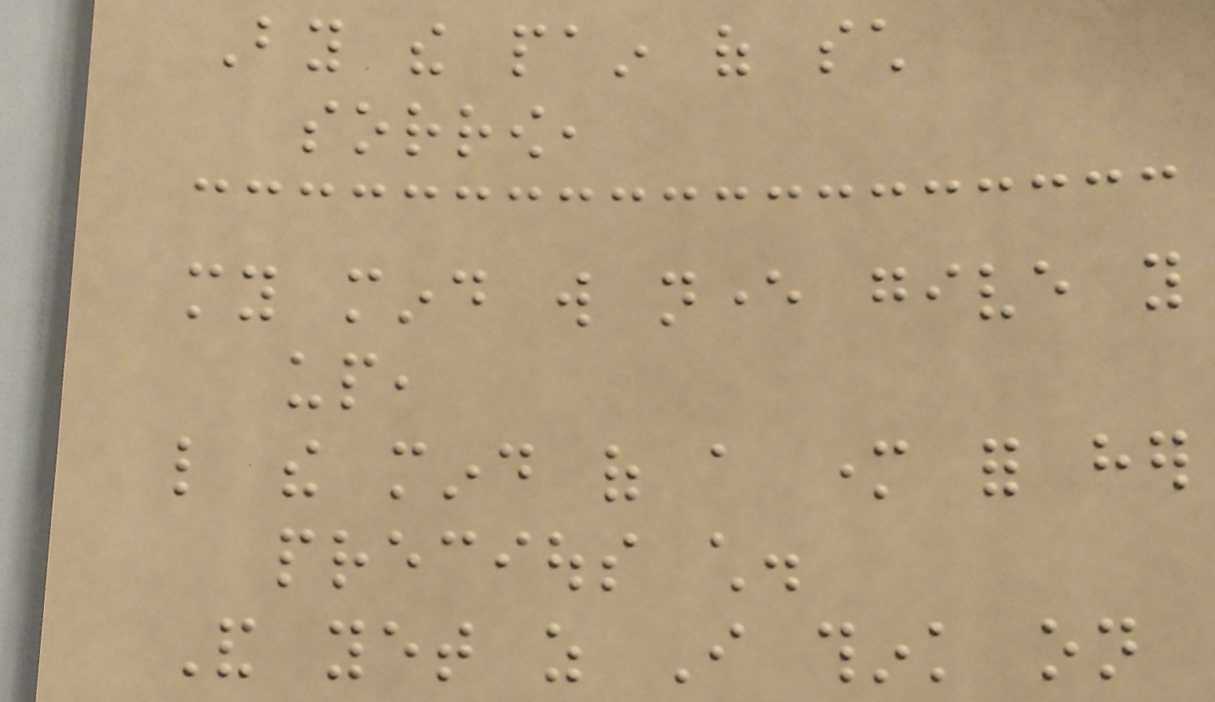By the pain of such
sorrow,
my mind will never give you
up,
like the mind of a mother for her
precious child.
And yet as I think on
